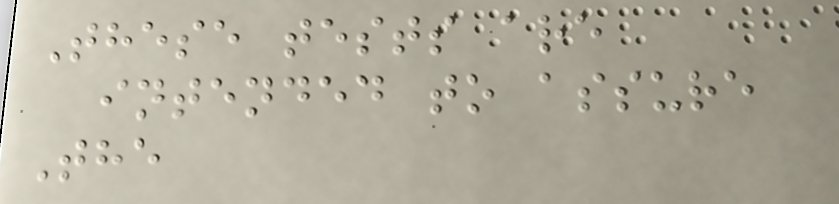These tests are
intended to assure
The
